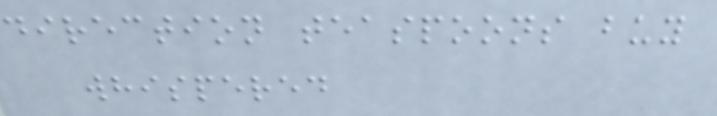direction teaspoons buy
whispered
